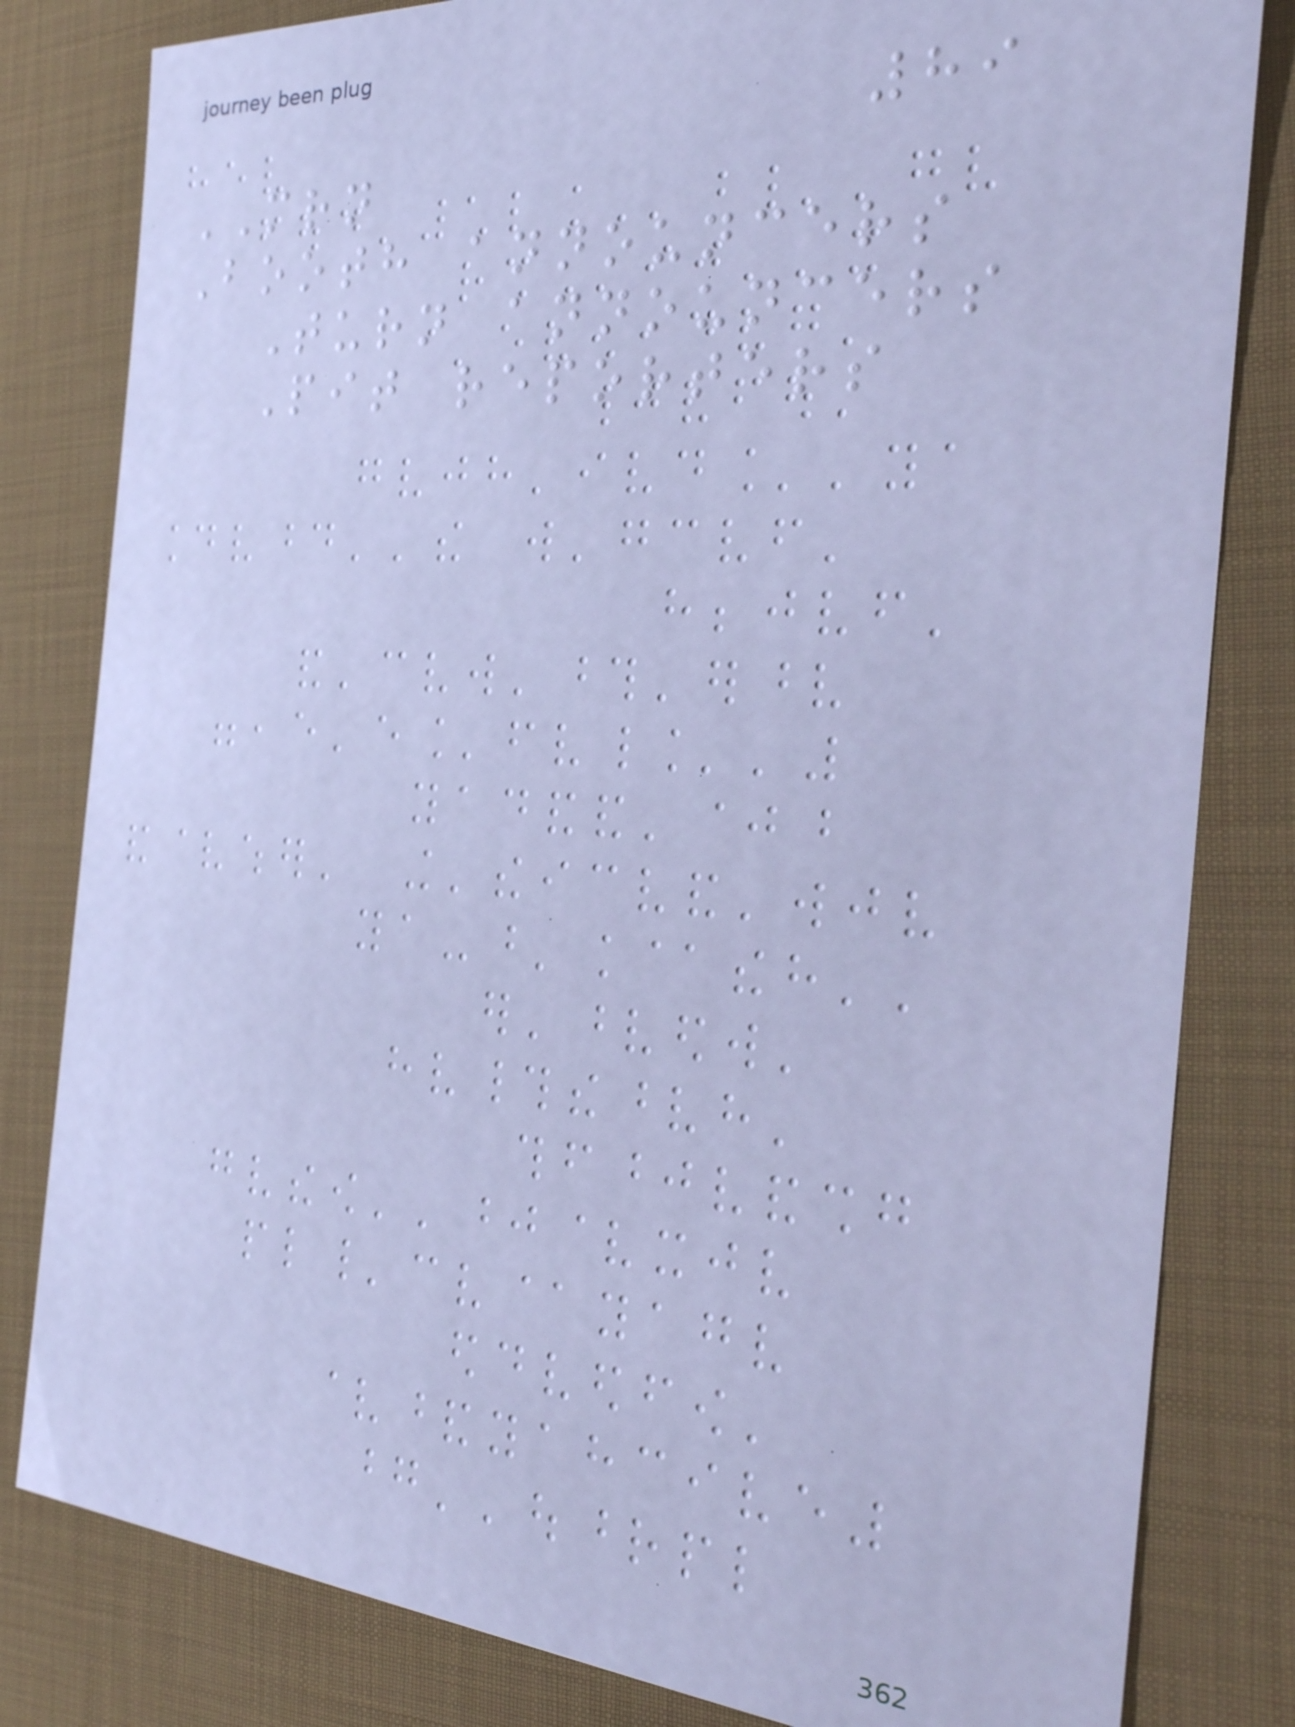89
MRN
Booth announcers
Turn announcers
Pit reporters
